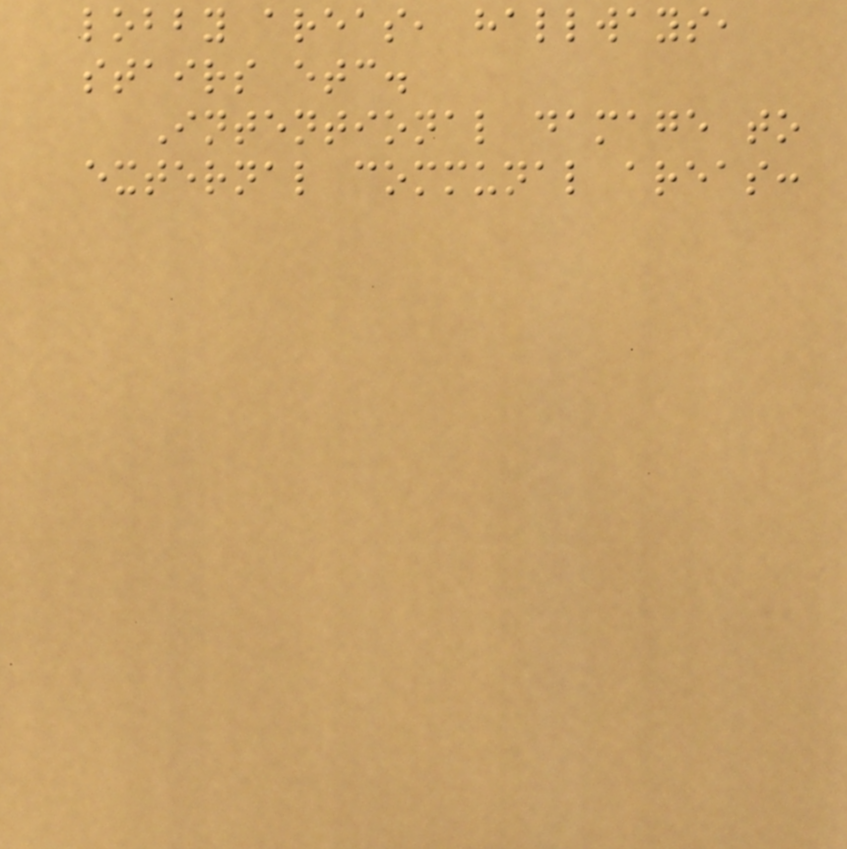lobby areas, hallways,
stairs etc.
Intentional damage to
external communal areas:
